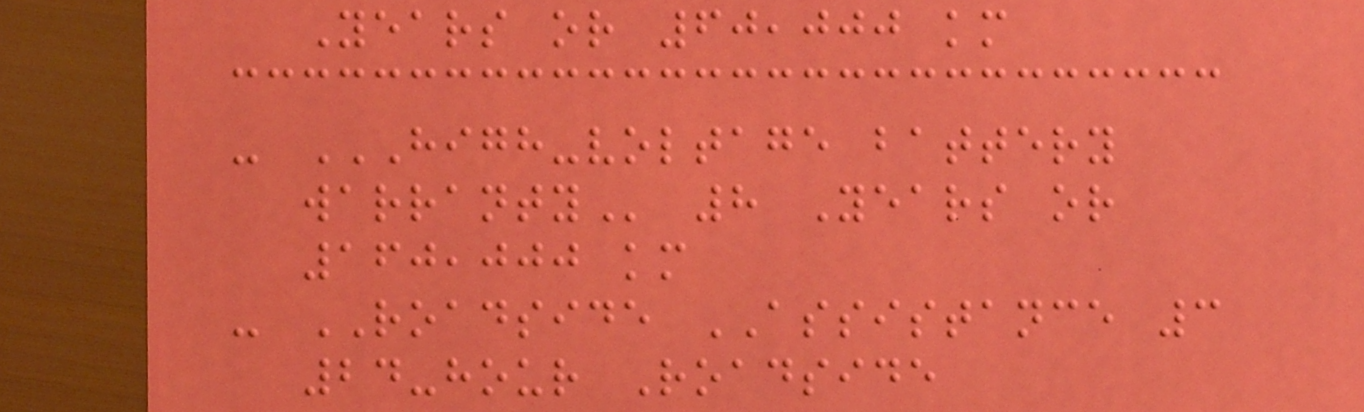Years or 60,000 km
- HIGH-VOLTAGE BATTERY
WARRANTY 8 Years or
160,000 km
- ROADSIDE ASSISTANCE 3
24-hour Roadside
